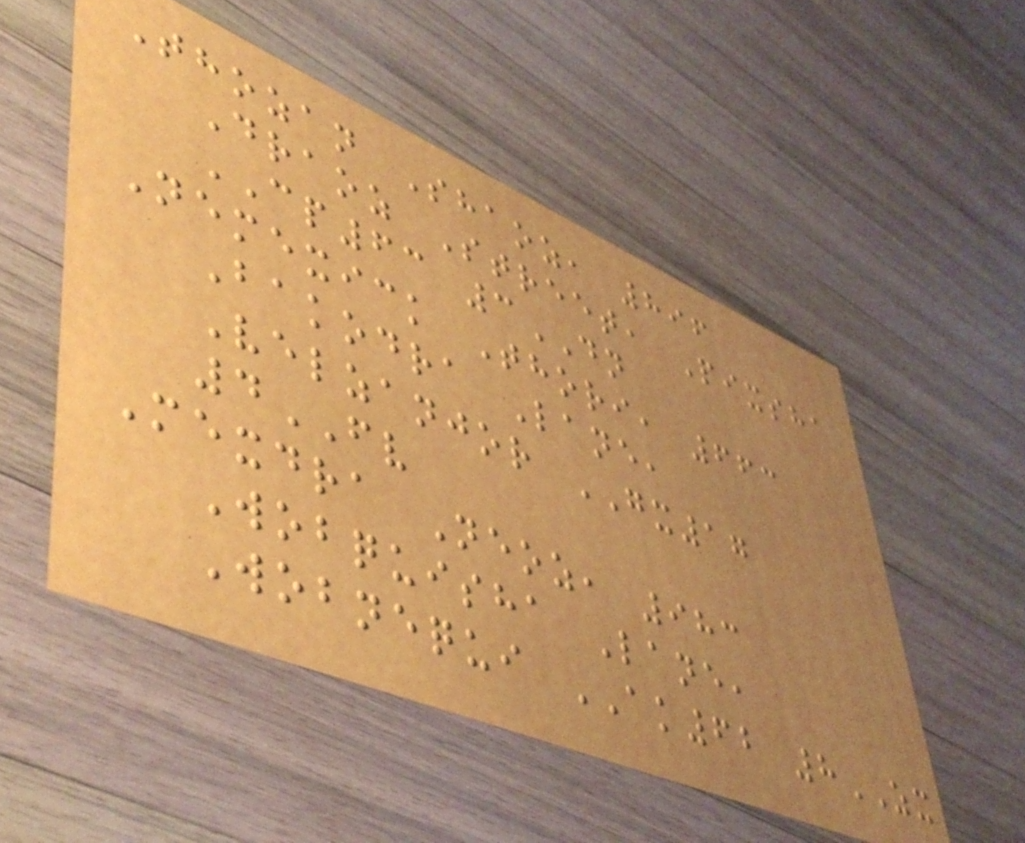Thozan Shaoz, 896
Draoz Street, Pixsha
CP63 3DN
Nemexick Thori, 663
Bakodra Lane,
Velzanjor GX17
4FV
Mexdra Neoz, 983
Wobquisha Lane,
Wobnequi AK62 8ZX
